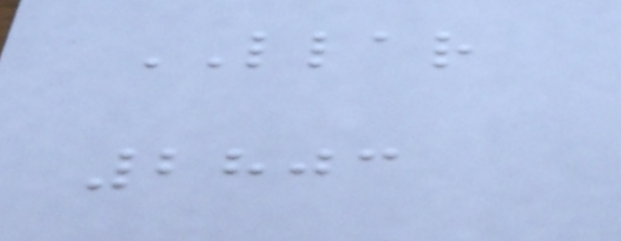LLAR
2803
